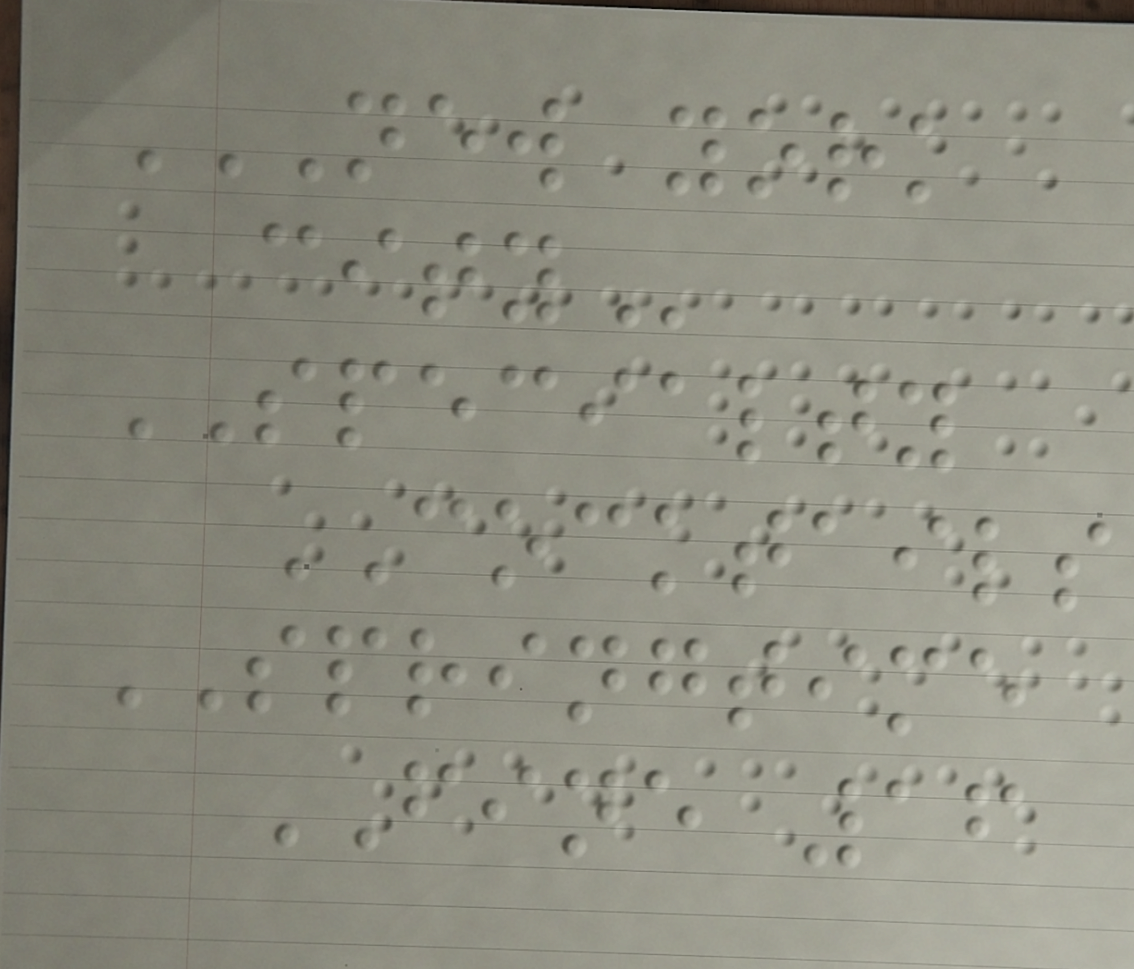NEW YORK
CITY
SPECIALTY
COCKTAILS
SPRINGTIME
FINE 16
